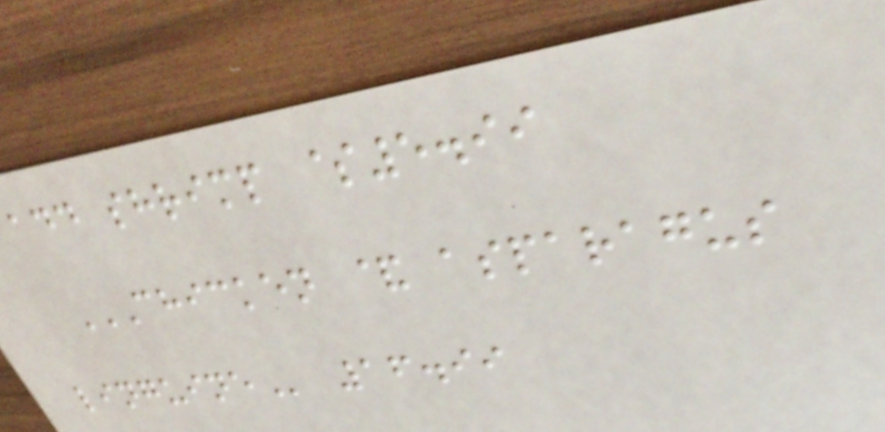add shrimp $5.99
CHICKEN & ASPARAGUS
LINGUINE 16.99
